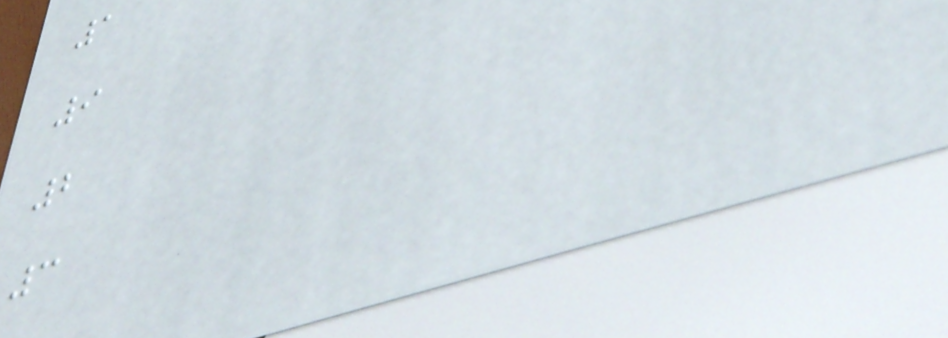1
9
2
3
